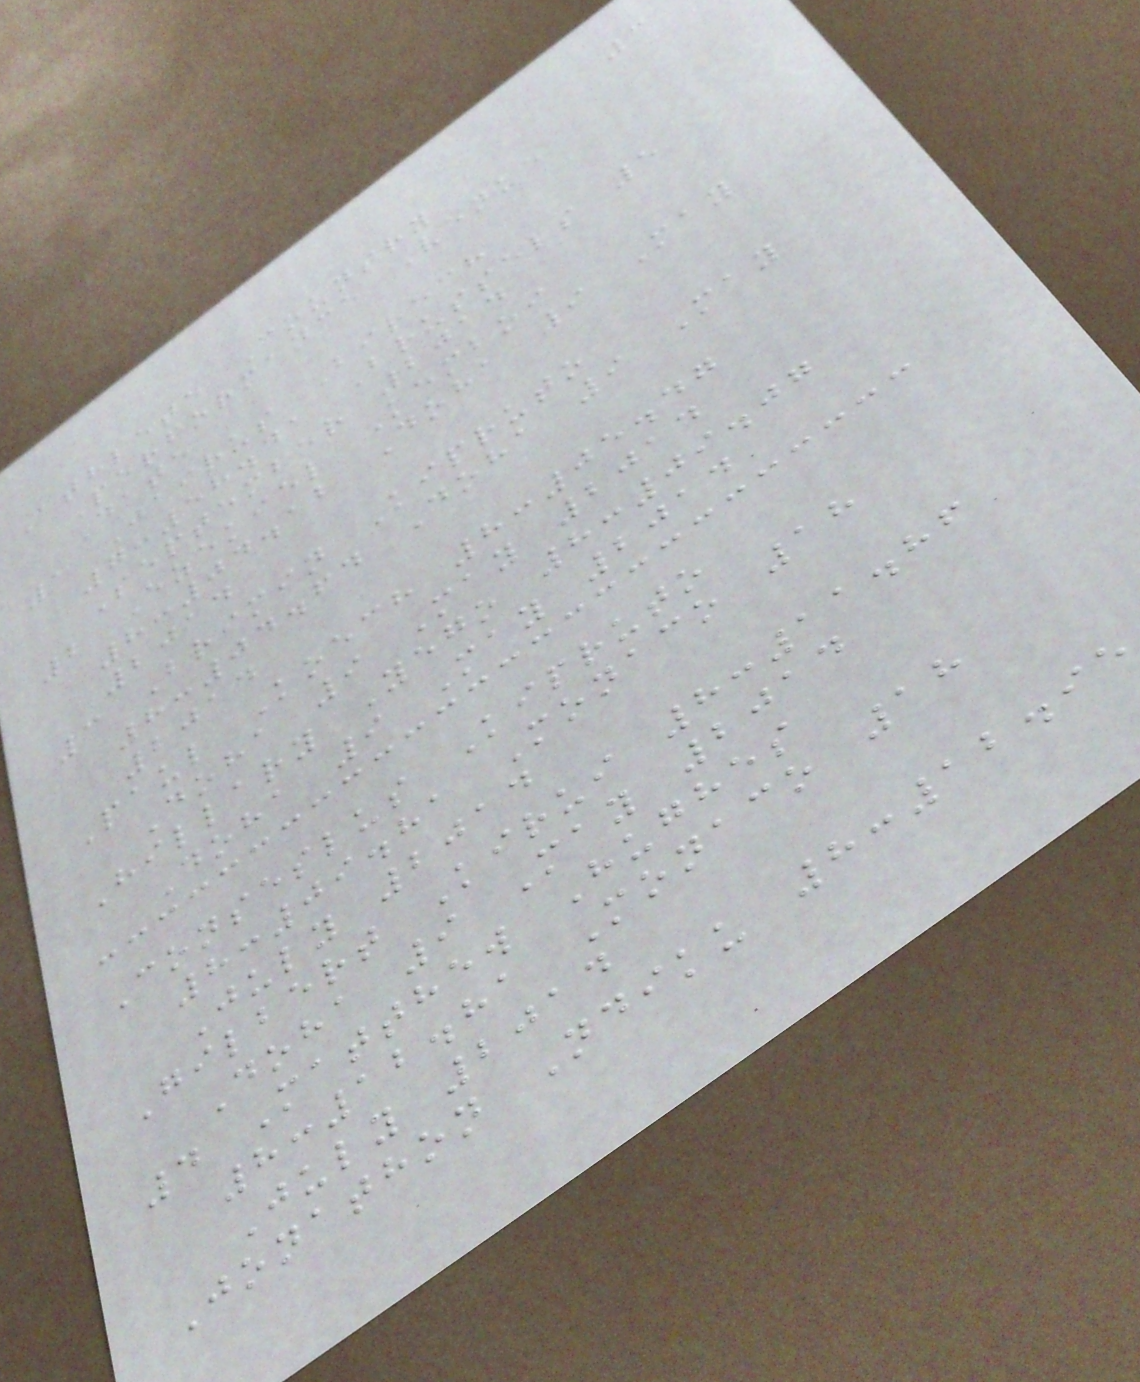3
Athlete Country
Performance Venue
Date
1 Jairus Birech
7:58.41 Brussels 5
September 2014
2 Ezekiel Kemboi
8:04.12 Doha 9 May
2014
3 Brimin Kipruto
8:04.64 Doha 9 May
2014
Paul Koech 8:05.47
Doha 9 May 2014
Hillary Yego 8:09.07
Doha 9 May 2014
Conseslus Kipruto
8:09.81 Monaco 18
July 2014
Gilbert Kirui 8:11.86
Doha 9 May 2014
4 Matthew Hughes
8:12.81 Monaco 18
July 2014
Jonathon Ndiku 8:12.95
